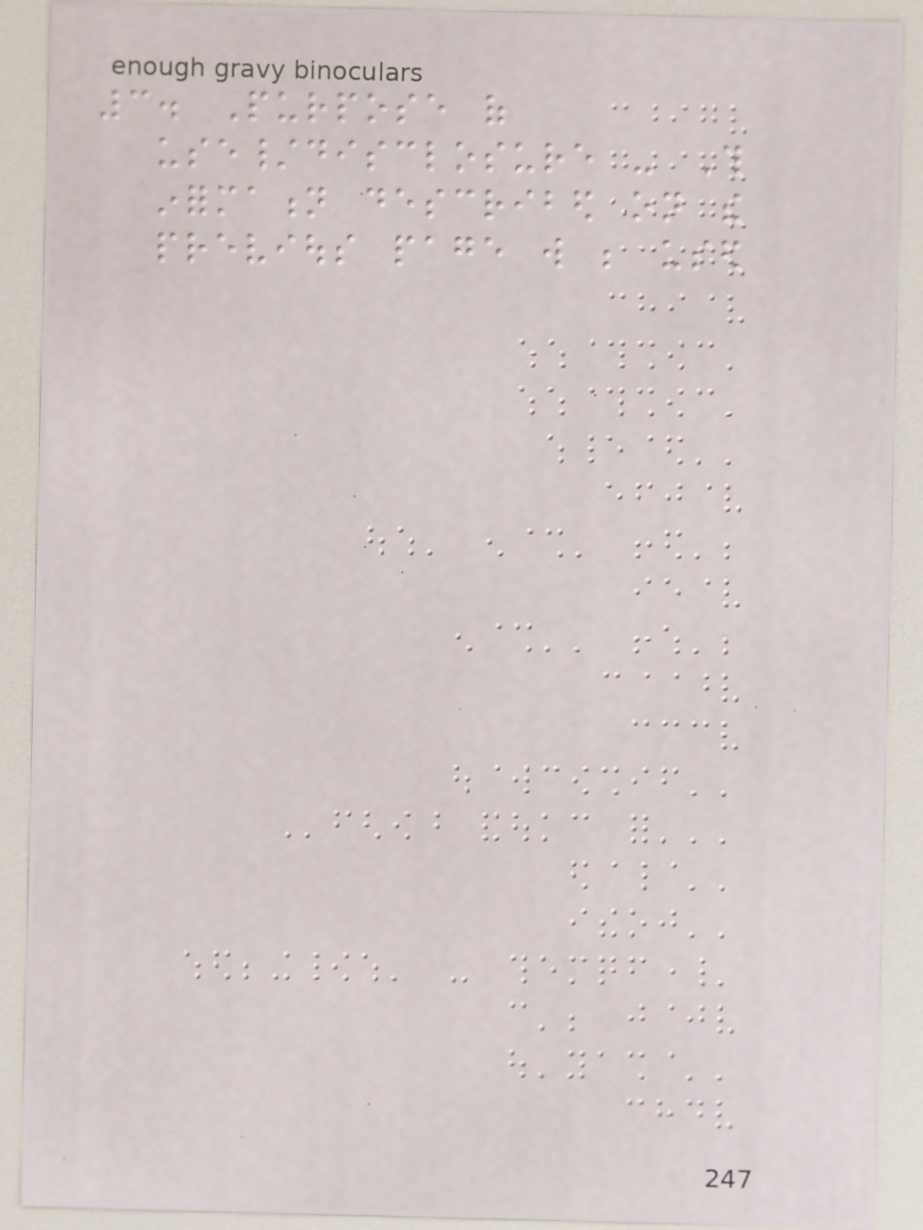3. Purpose of
use/disclosure - This
information described on the
previous page will be used
